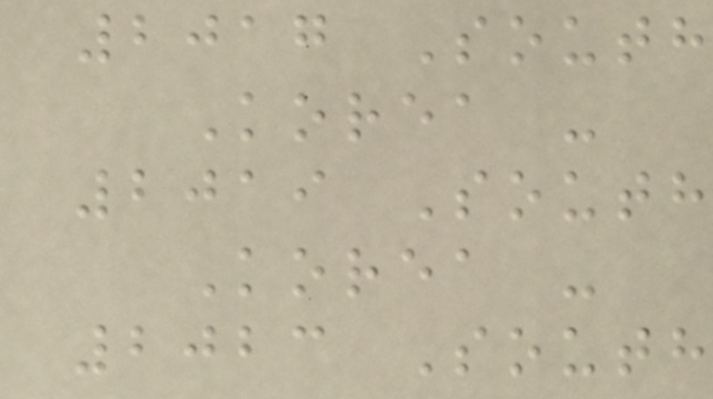2017 South
Korea -
2019 South
Korea -
2023 South
